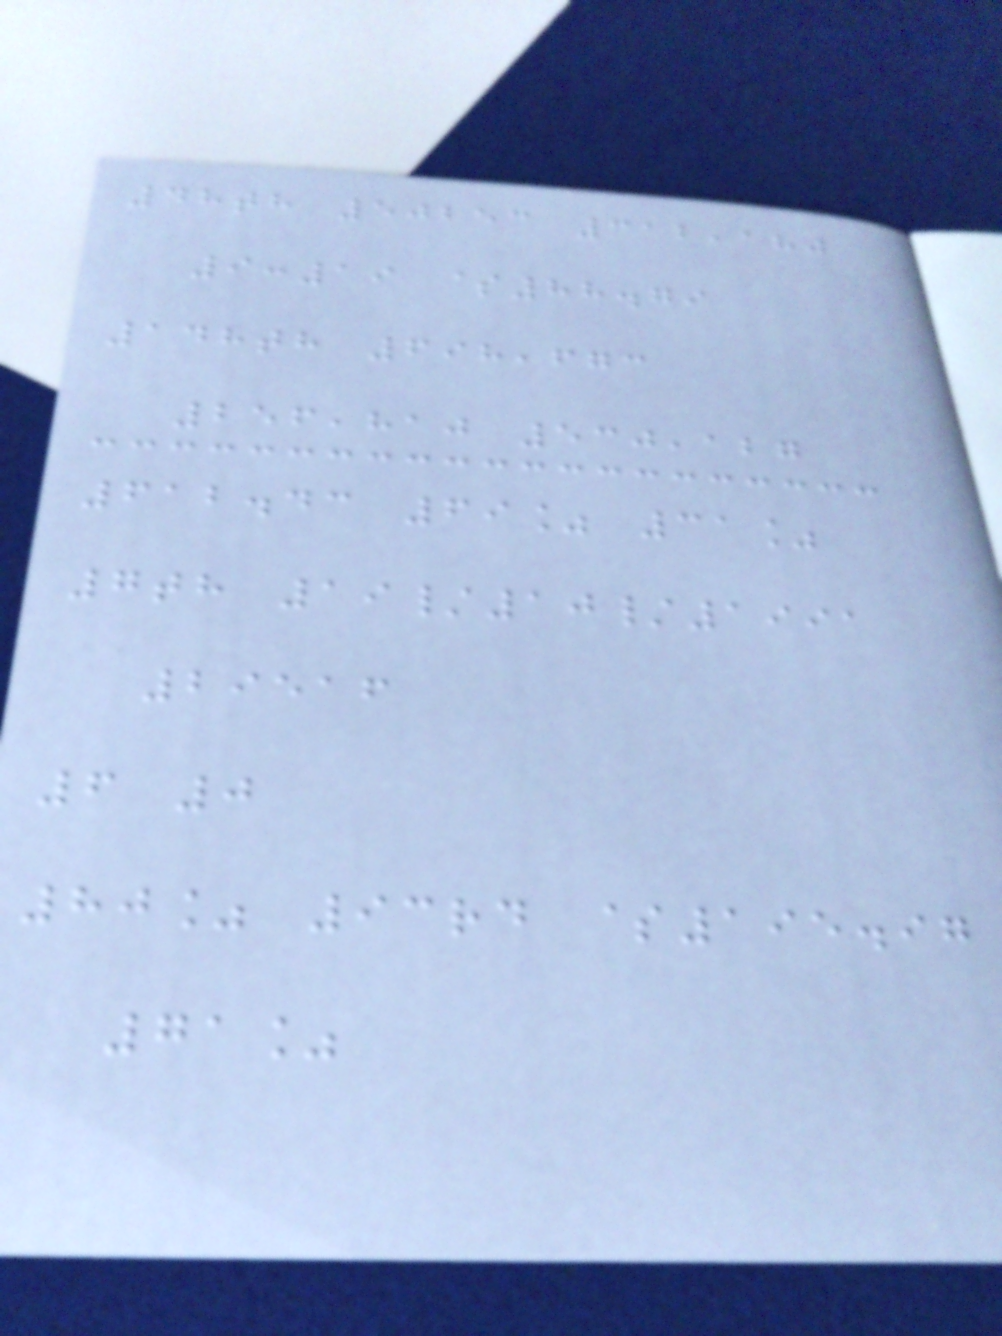48th 50253 312,180
9:19 $88.79
148th 698,673
256,810 530,127
612.43 69% 31%
7th 19/10/1991
29516
6 0
80% 93rd $195.97
71%
